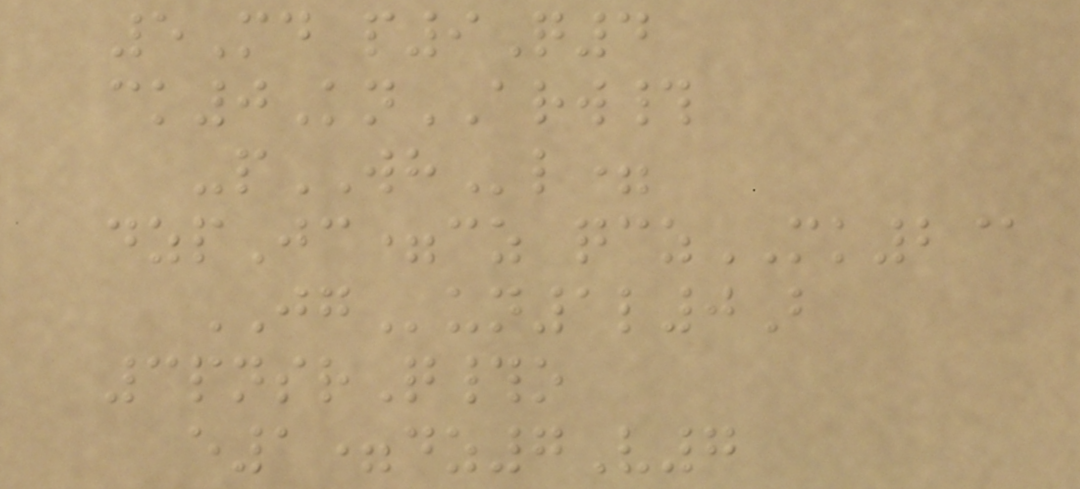5Md p9Q4
ck0KnARW#
-pWHl=
dzpJc=cz qczMK2@
JGun1l0B
3pnsrQ#o
e1=dz7V7
